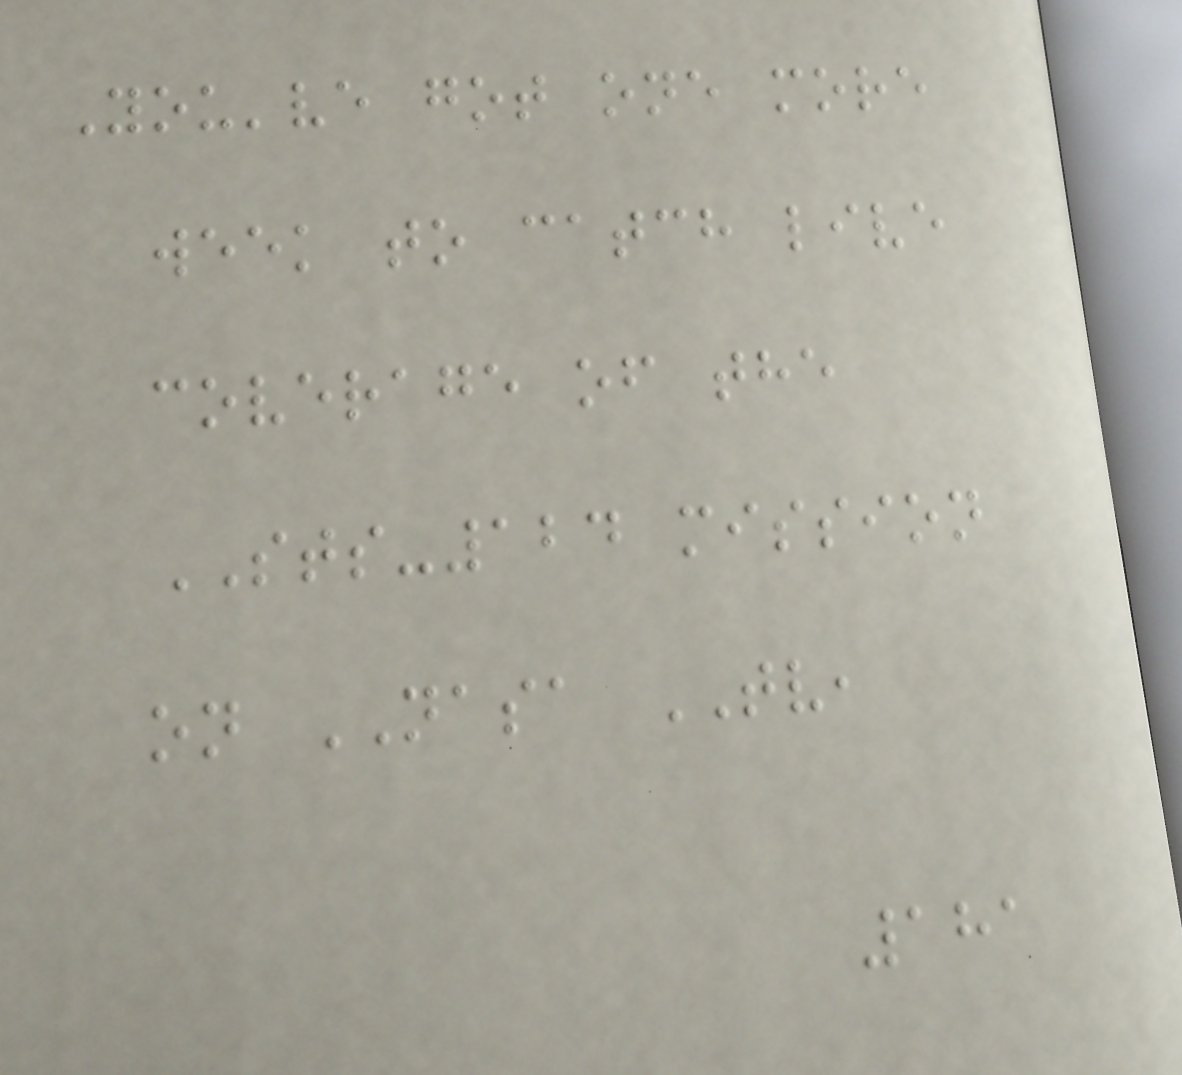You've got one more
week to catch live
coverage of the
STS-124 mission
on NASA TV,
181
